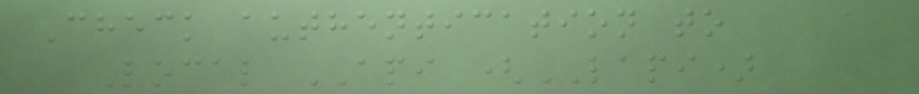Check authentication to
Local API (LAPI)
